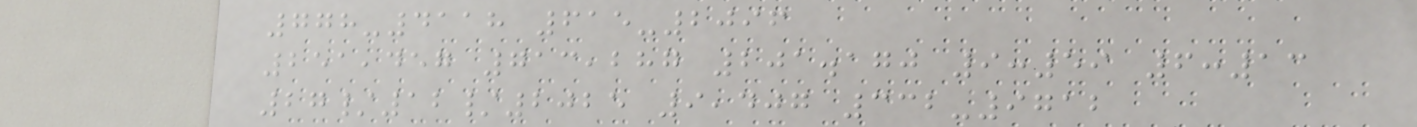778-4118 615-2096
251,457 713,287 201.170 9:59 6:13
27/12/2025 9,407 332-9712
